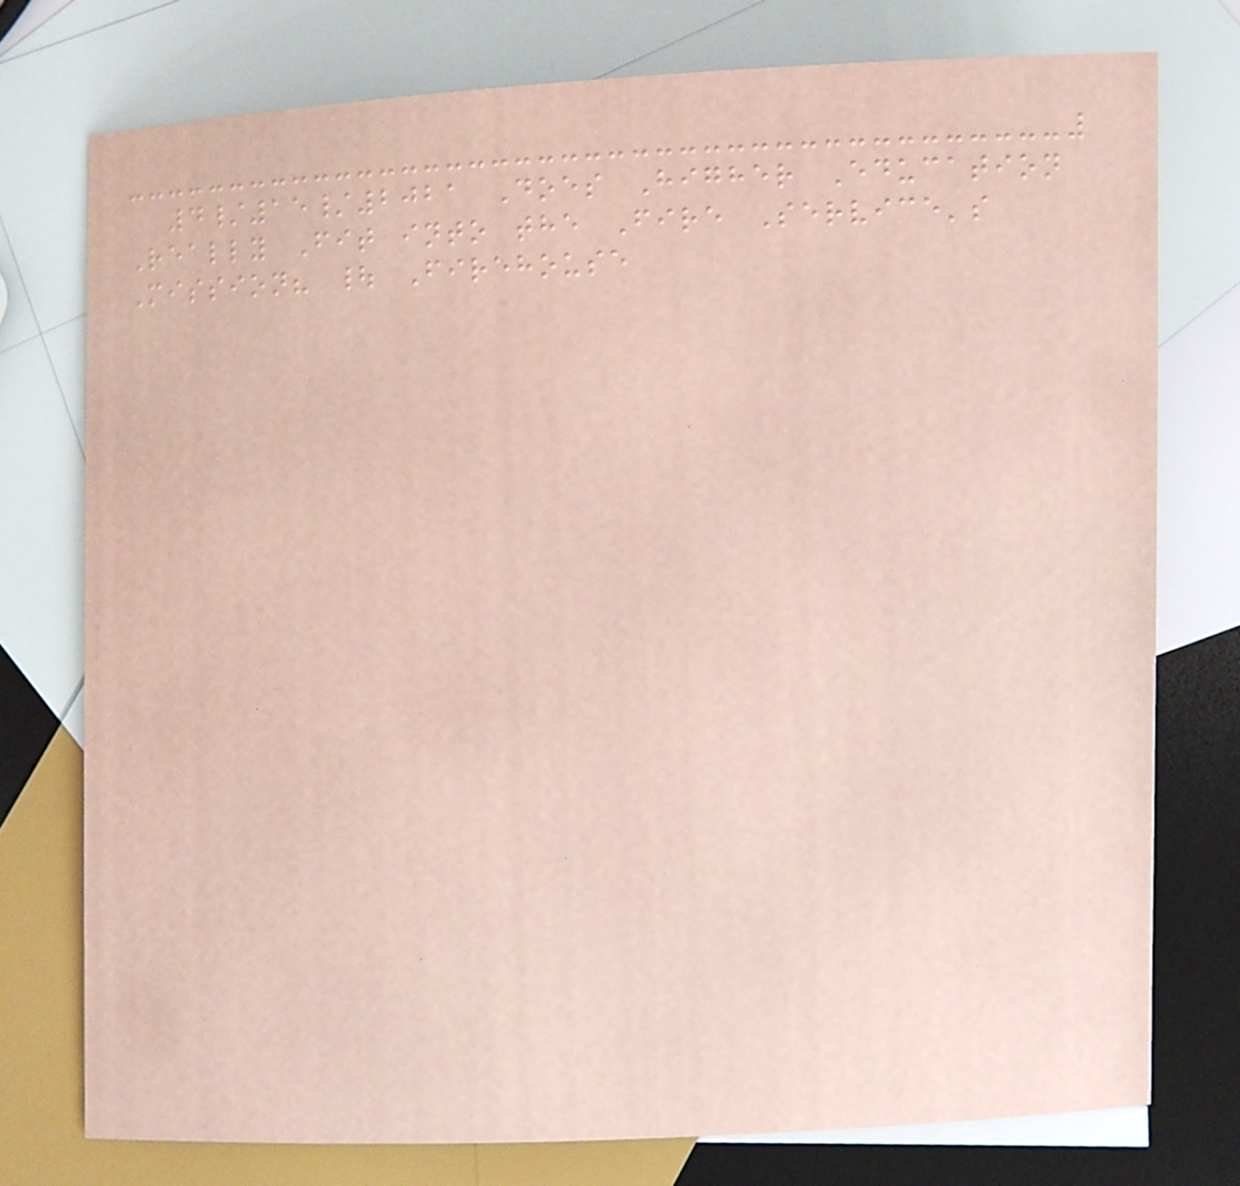4/15/2021 Does Higher Education
Really Fit into the Fire Service's
Mission? | Firehouse
